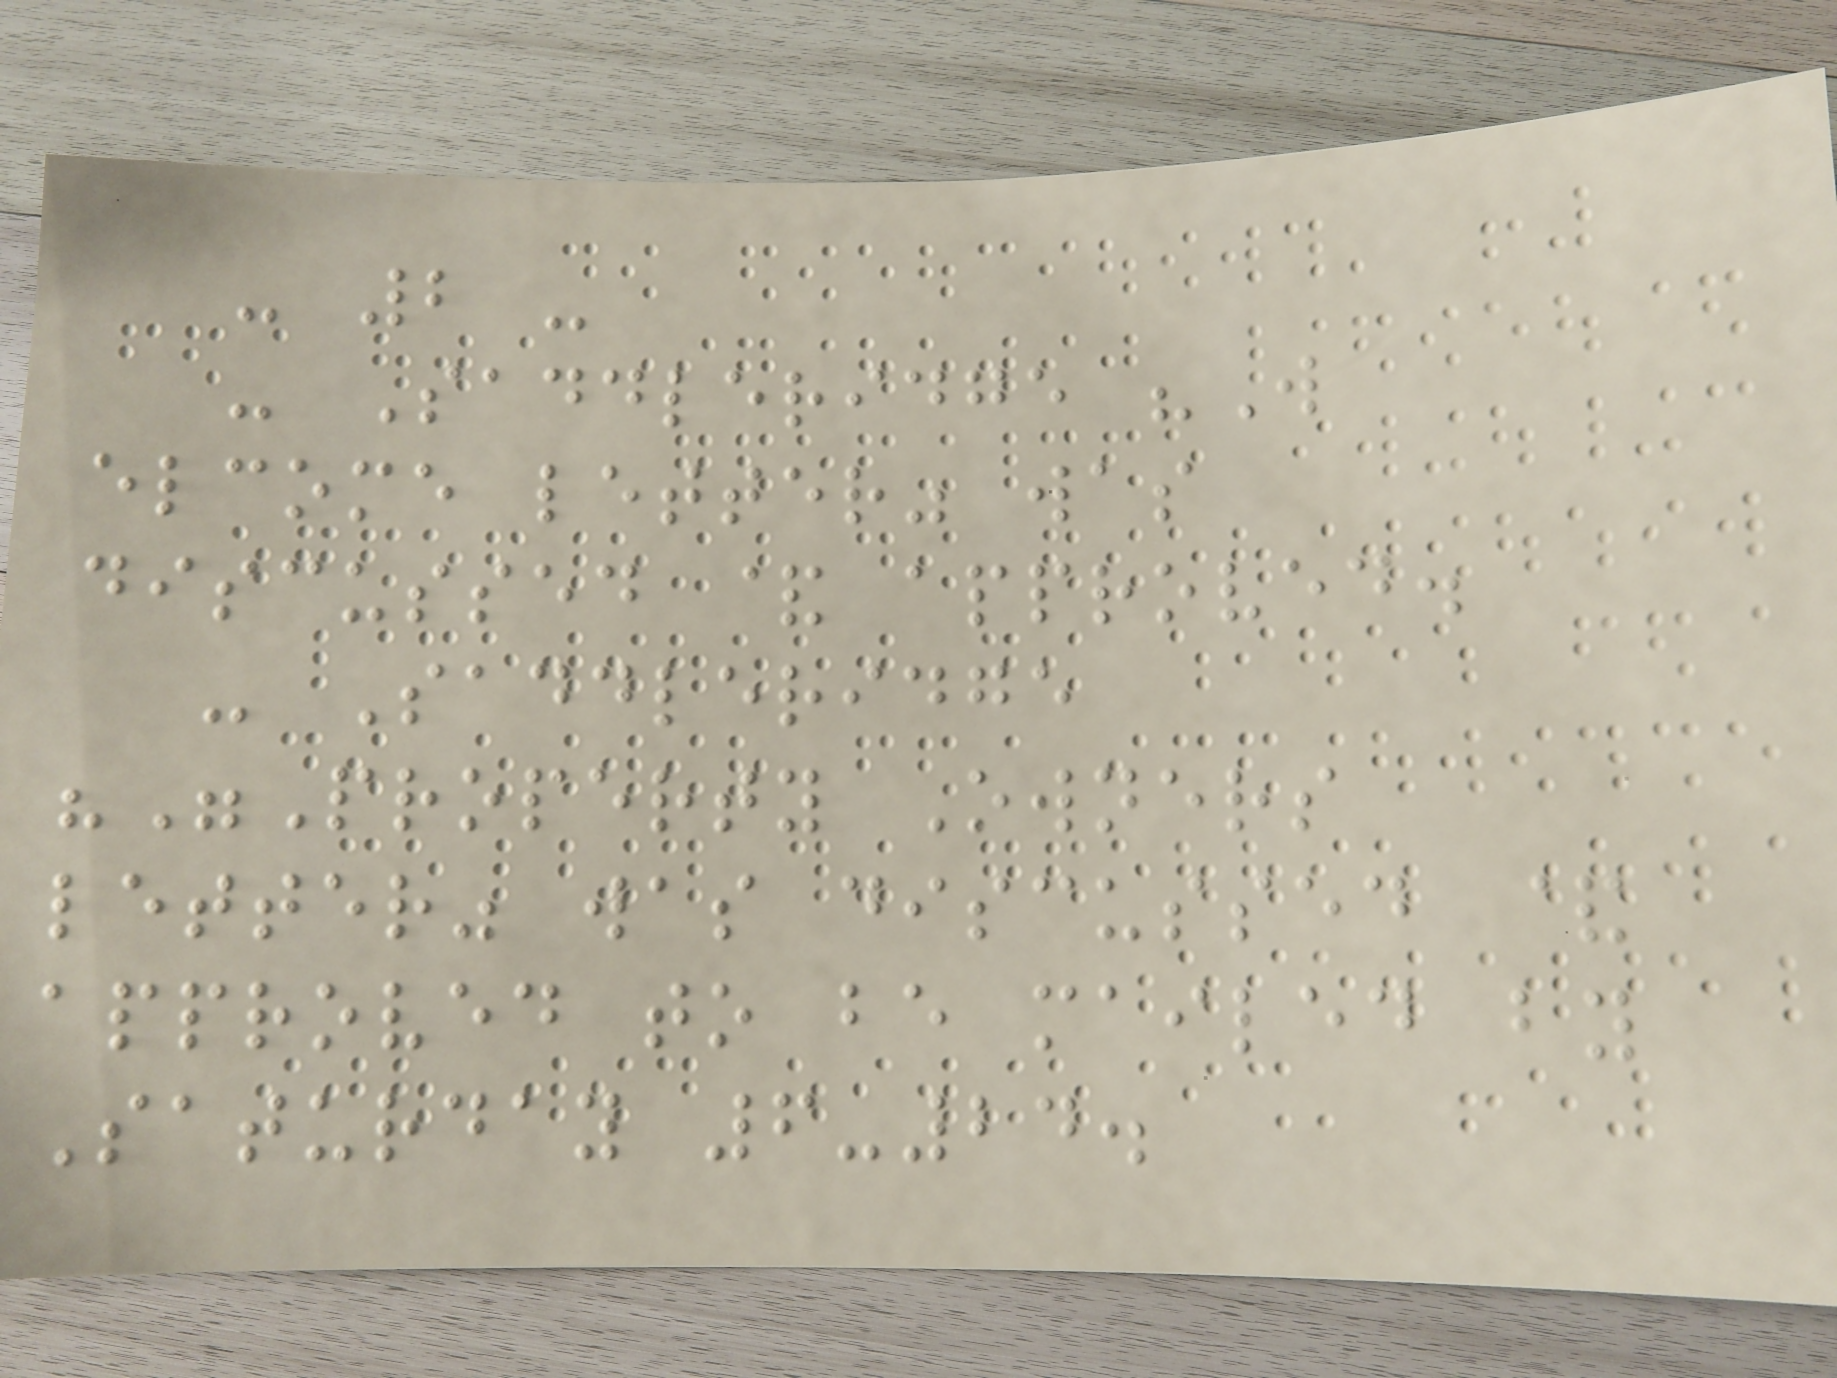- 2 -
- Saddleridge "W
elcome letter" was
discussed & approved.
- Saddleridge
""Property Owners
letter" was discussed &
approved to be mailed by
Saturday 6-24.
